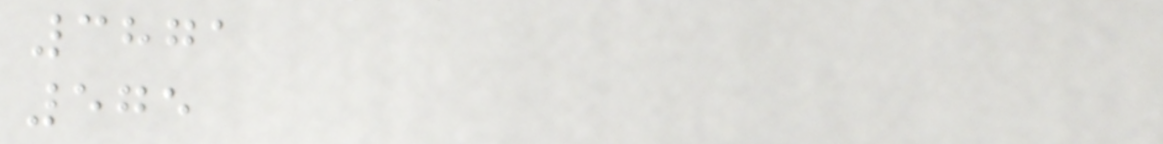3871
575
